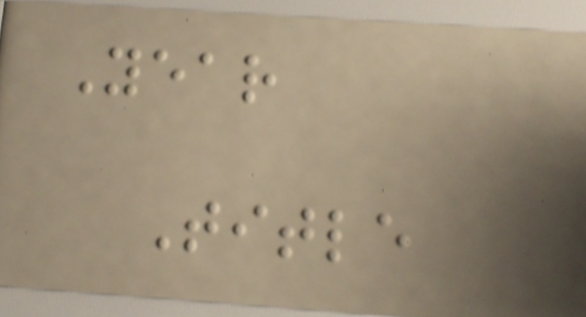Year
Title
